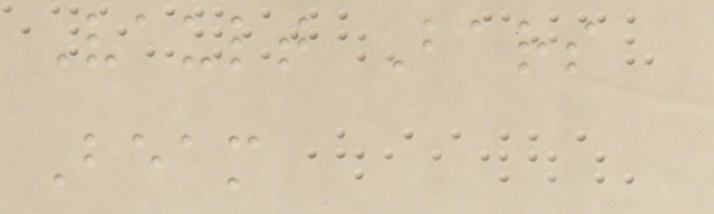Vault Bars
Beam
